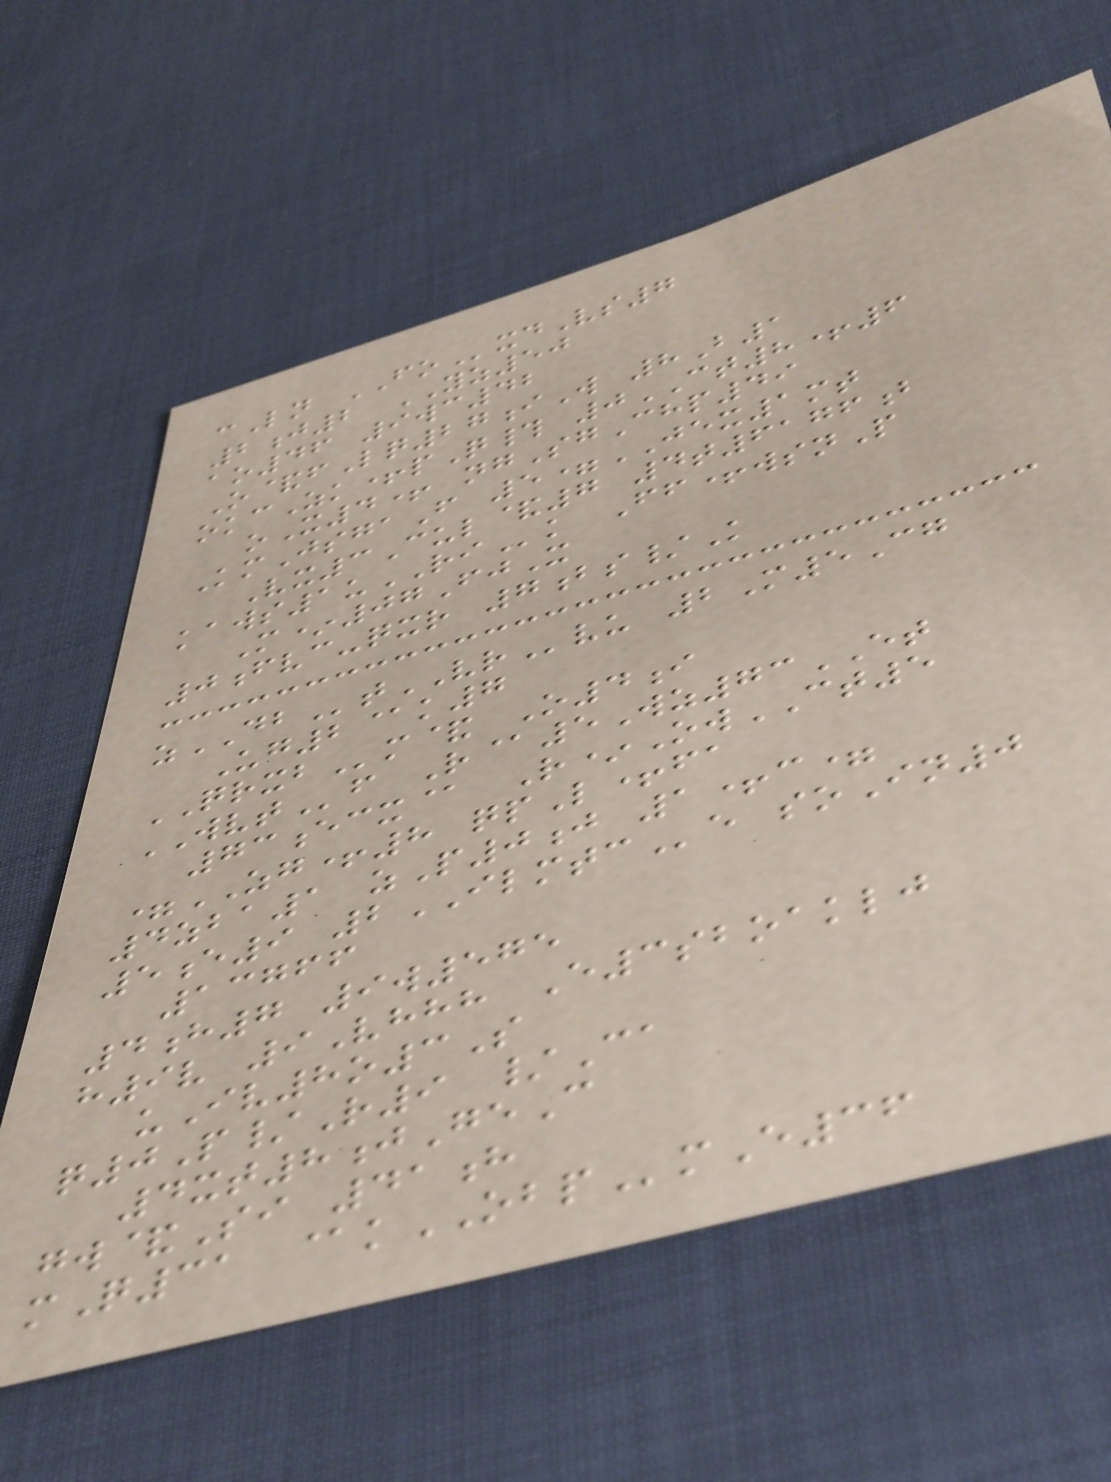cLn FOxdVs7
2j2 YZ50
ao46 9wc42
O&fLq27iW 8B1
okcZk+pQ# 0CT8+6
oX4+ ngSgChp49
KmJsgaF 5=JEX1mt
Vx3Cul&7 4t6176b
kaws1uRIk Ff+wsnP
M*07FjX
0fvc-qxr 7bs/K
zDBtVRvu 2M5Cg
Ug2@k7
QRXBm& O4i
WVTf R@5Wz73ET
73ecx@ R*OwCT5
=ZG+8 qpL+fa
4zba1 zP0j 1+c=
5e9 2ILMTCe soIn0
13766
4h7 9w575
h9v 9Vhhh E3sboaklj
uIv8o3S
q0P/R9 /Ca
4xt8jGeC
gw&Si 41h
mQ31 @kOBPmE36
